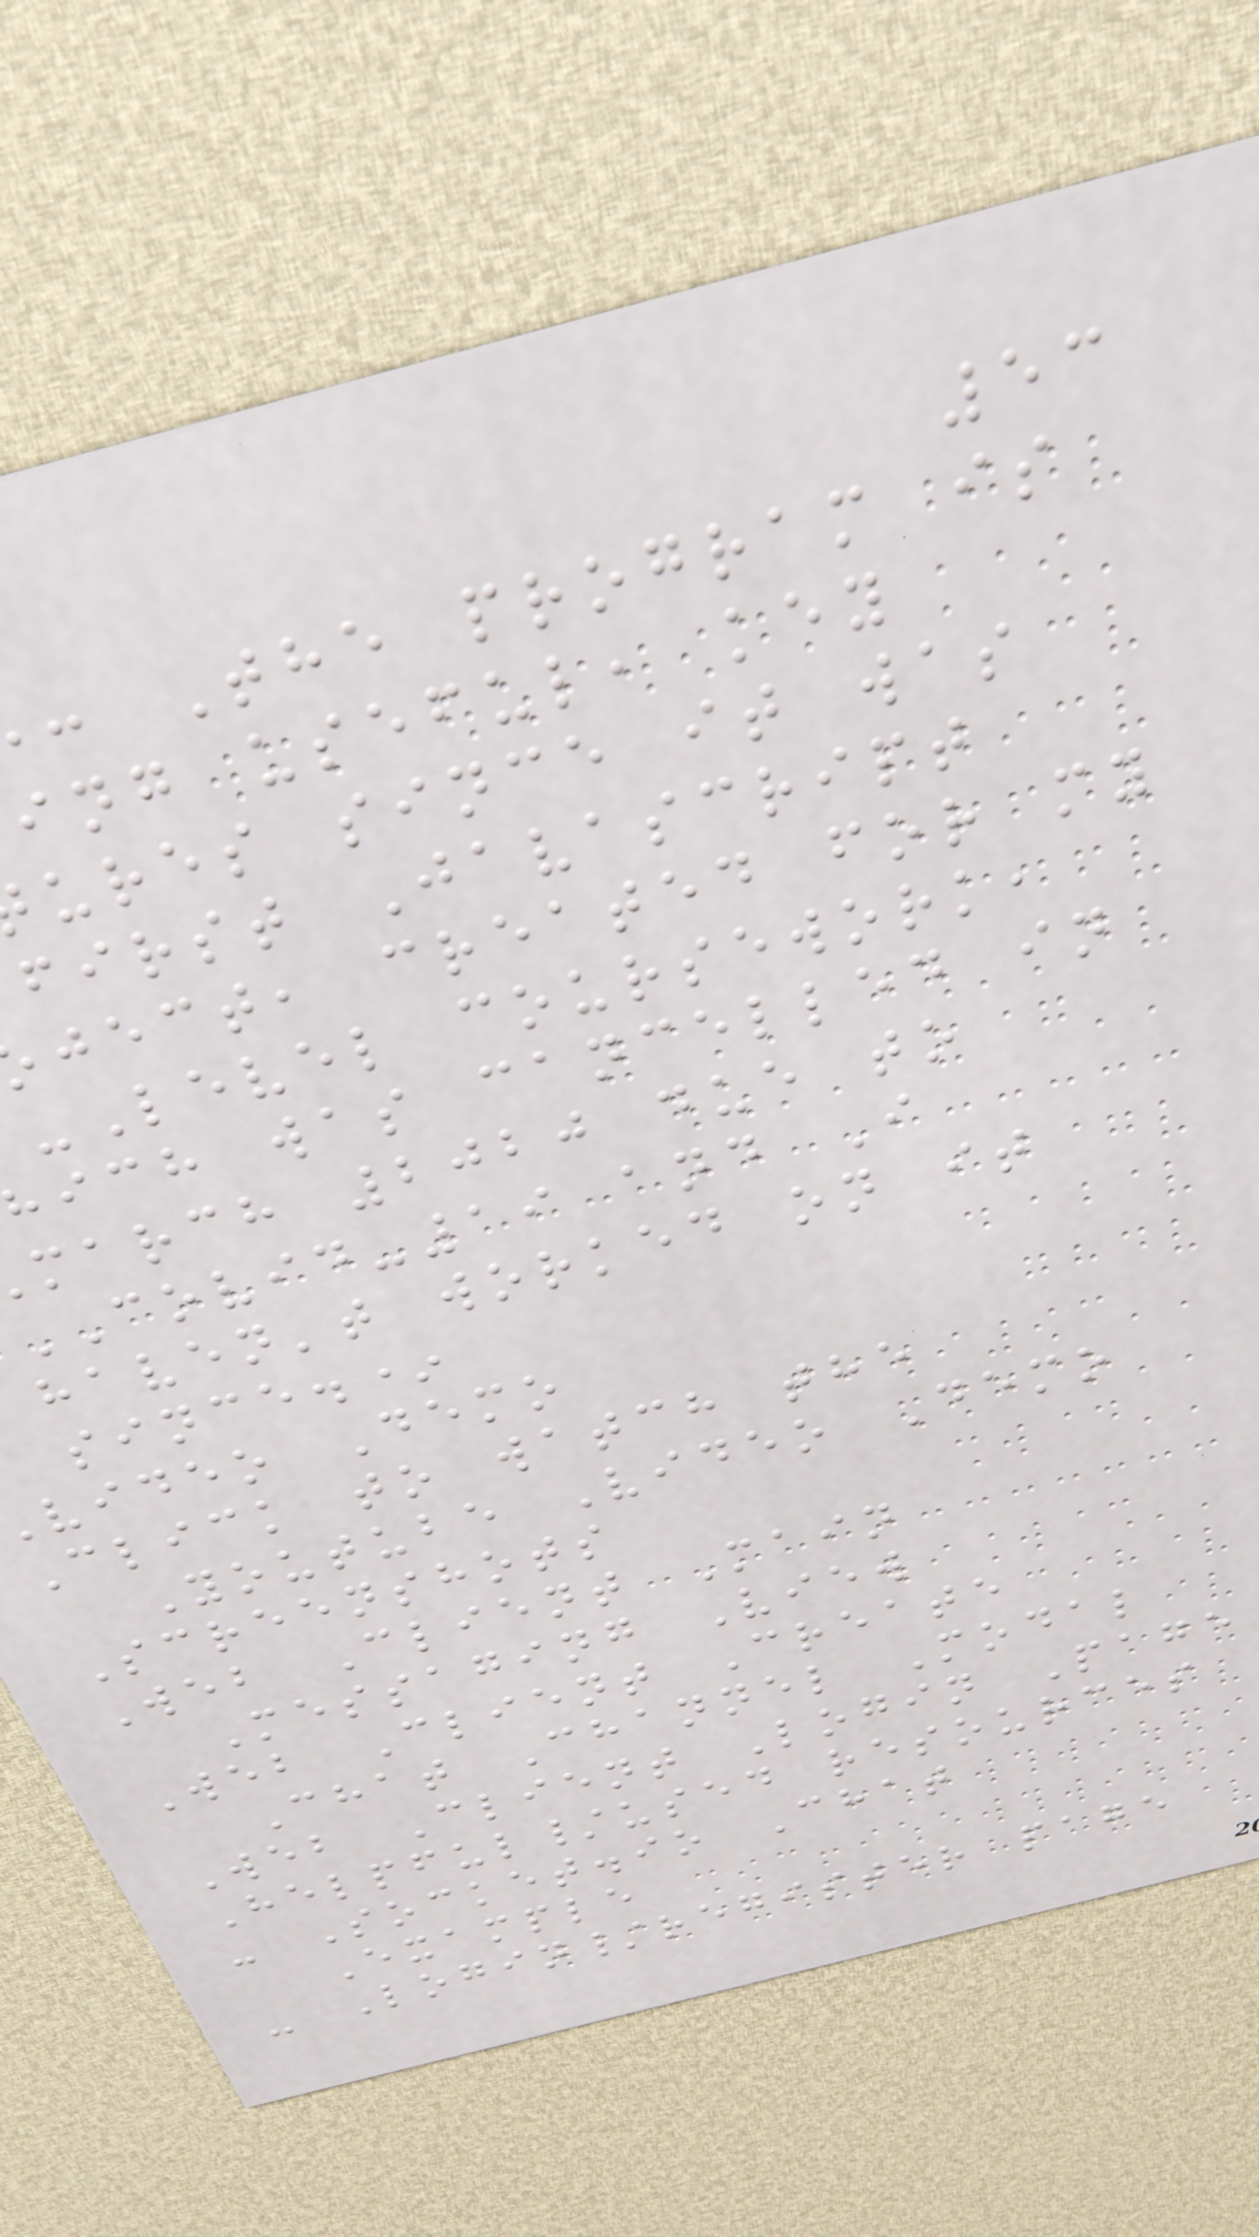53
: The program is
ing useful, key
ures since it was
first Javascript
ject, created for my
-Level coursework,
hich was cancelled in
march 2020 due to
COVID-19 and I
haven't worked on it
since.*
video Demo
Click to watch the
Youtube Video Demo
Screenshots
Web Client Main
Messaging View
Web Client Create
Chat Channel Modal
Web Client Login Page
Helpful/used resources
- Socket.io Chat
Example
- Login/register page
